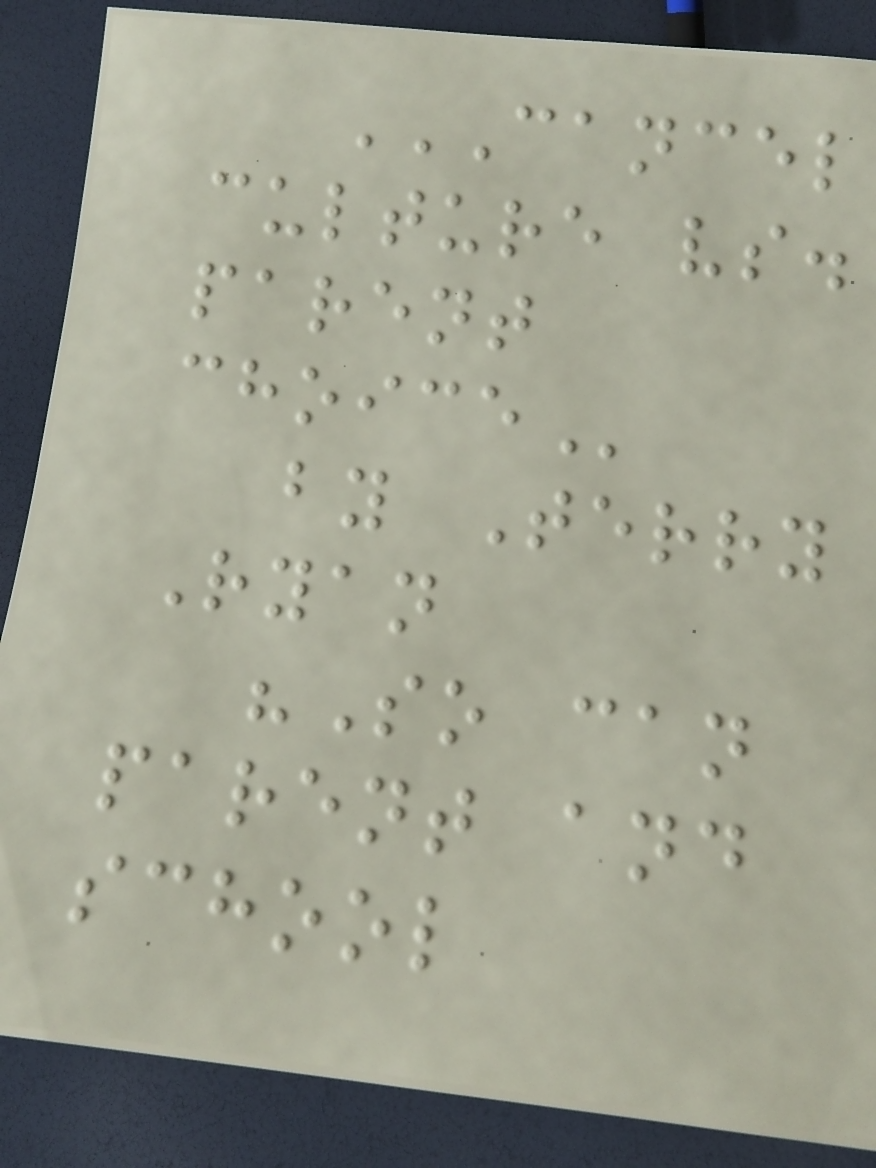CANCEL
CULTURE VS.
PARENT
CHOICE
by Terry
Ryan
"So can
parent and
school
